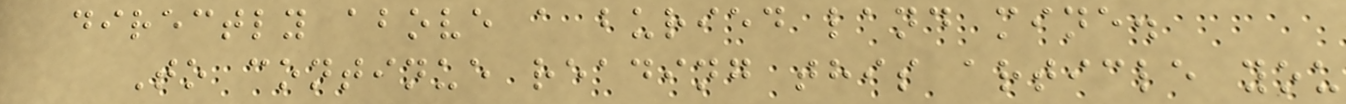directly above a buried land mine.
To continue reading this article you
